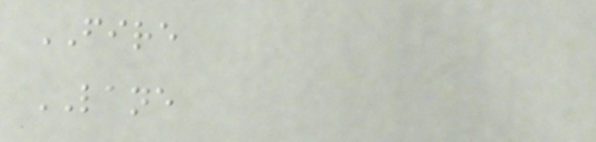FIRE
LANE
